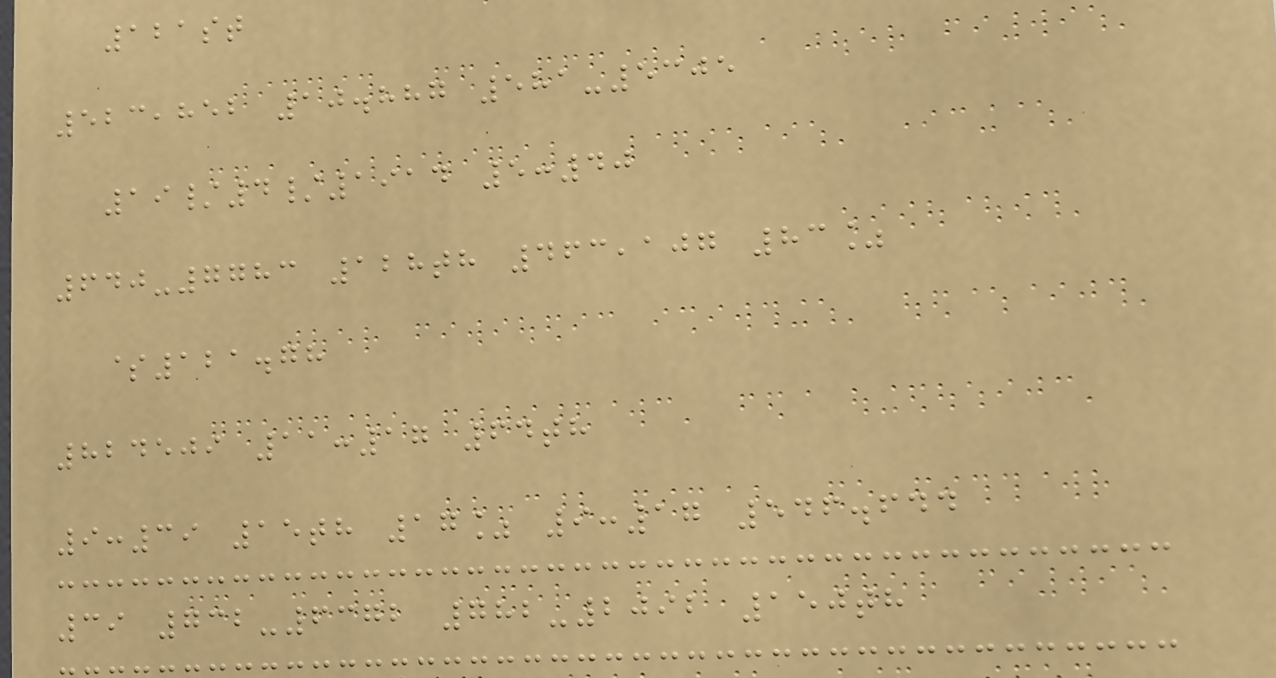121st
523,852 10.887 581-5305
19/4/1914 5:40
640-7783 128th 463,107 83%
$121.78
824509 11:17 64th
9:39 15th 17% 9:17 546.644
39 732-6372 782-2092 150th
